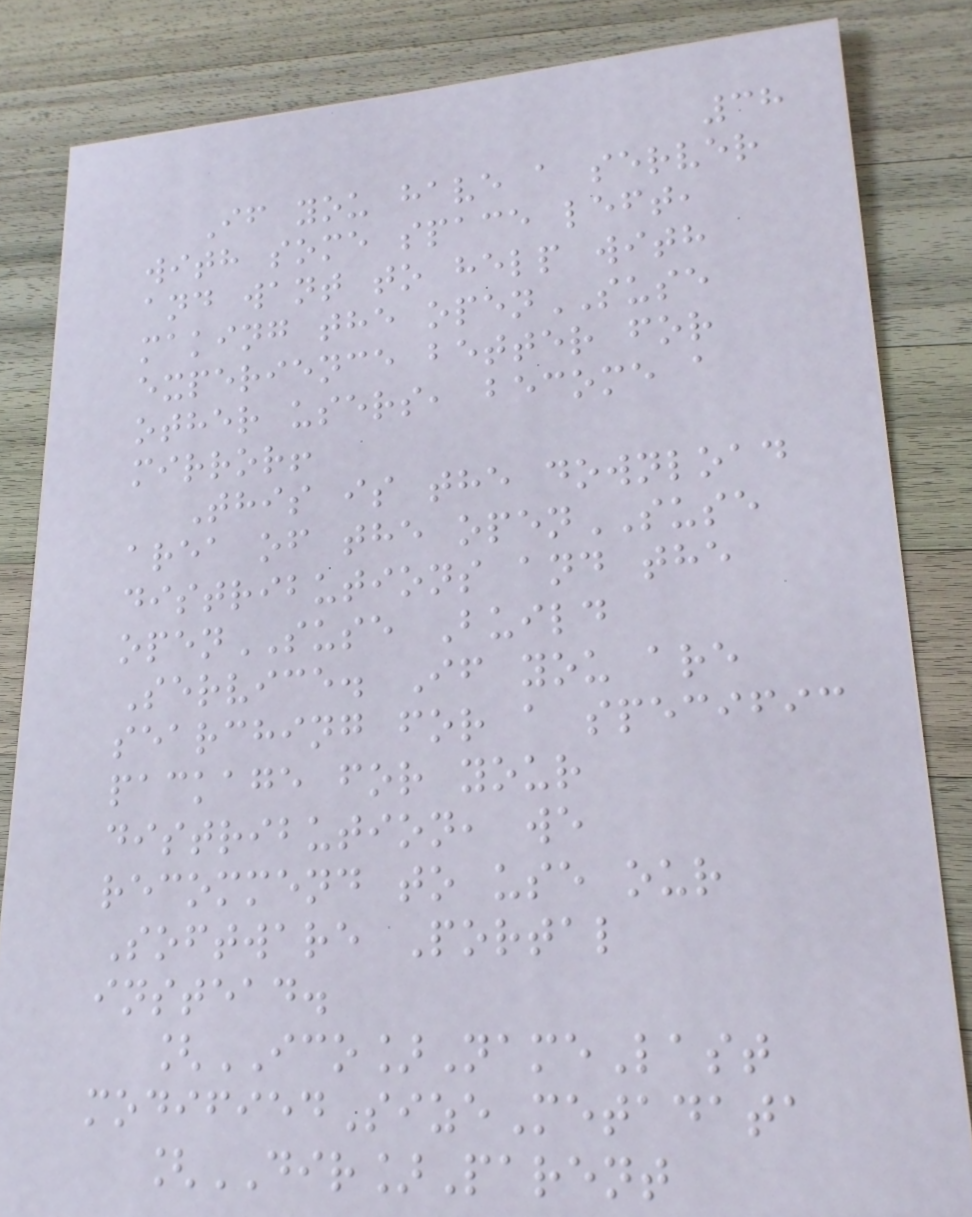38
If you have a server
with some space left,
and want to help with
making the openSUSE
experience better for
other users, become a
mirror!
This is the download
area of the openSUSE
distributions and the
openSUSE Build
Service. If you are
searching for a specific
package for your
distribution, we
recommend to use our
Software Portal
instead.
[ICO]NameLast
modifiedSizeMetadata
[DIR]Parent
